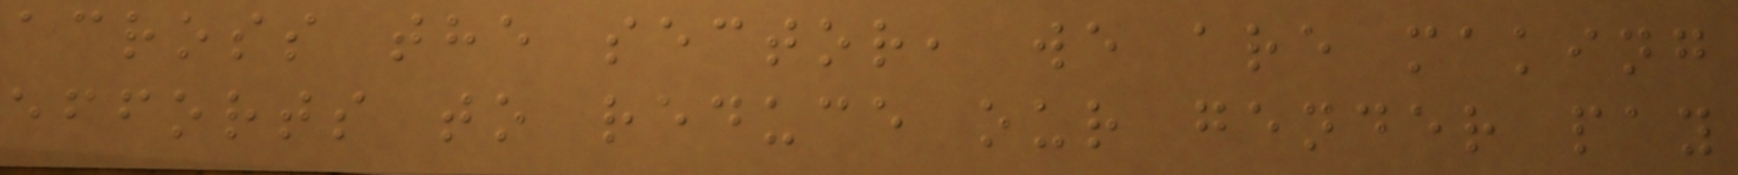across the sector, we are making
efforts to reduce our gender pay
